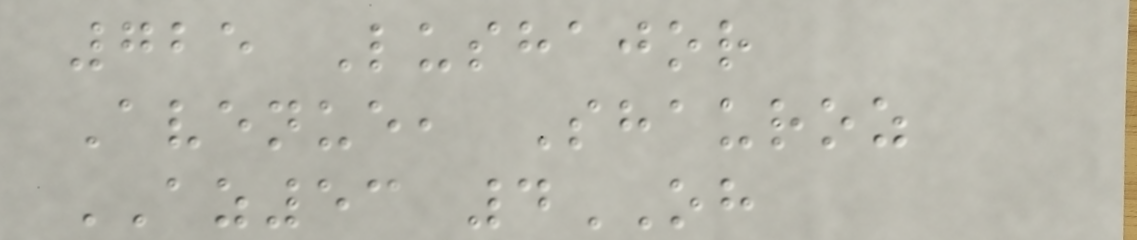725 Lushajor
Avenue, Shauroz
AZ53 4OH
